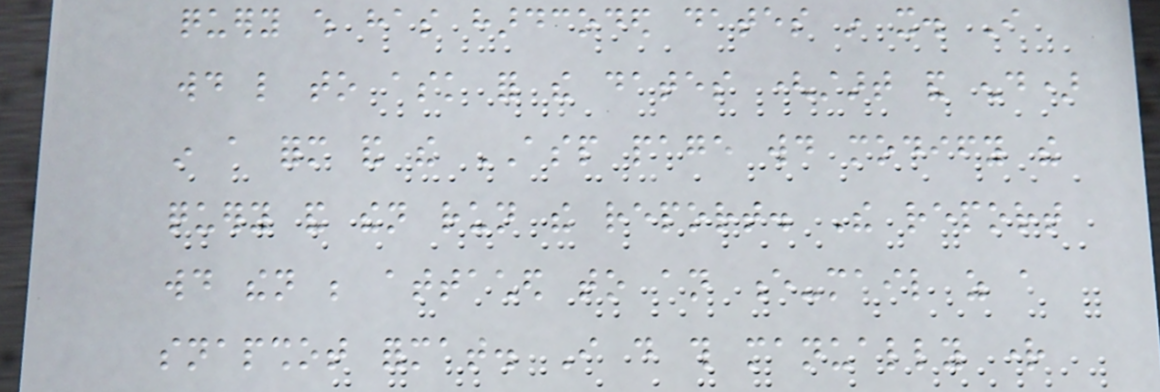query which has hardcoded dates in it. I
would like to ask for the dates (start and end)
in a form and the ASP page would modify the
query and then run the report. The report
would then be attached to an e-mail as a
snapshot format. I do this manually right
